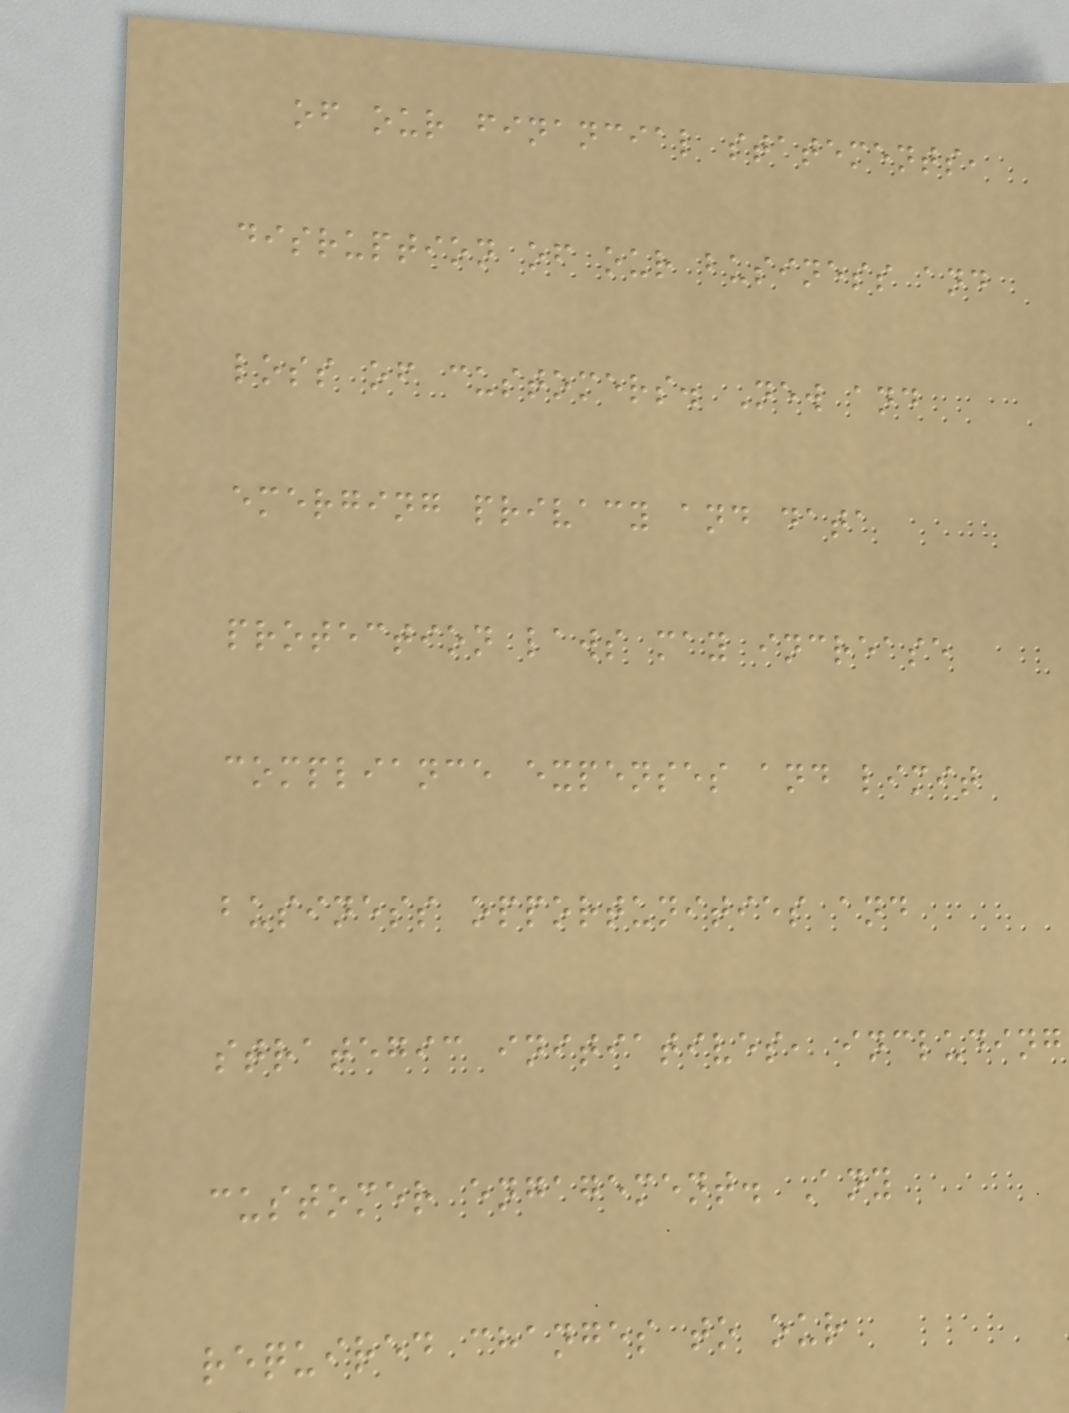of our financial statements,
disruption of our business and
loss of customers. New and
emerging privacy and data
protection laws may increase
compliance expenses and limit
business opportunities and
strategic initiatives, including
customer engagement. Any
required changes to our
